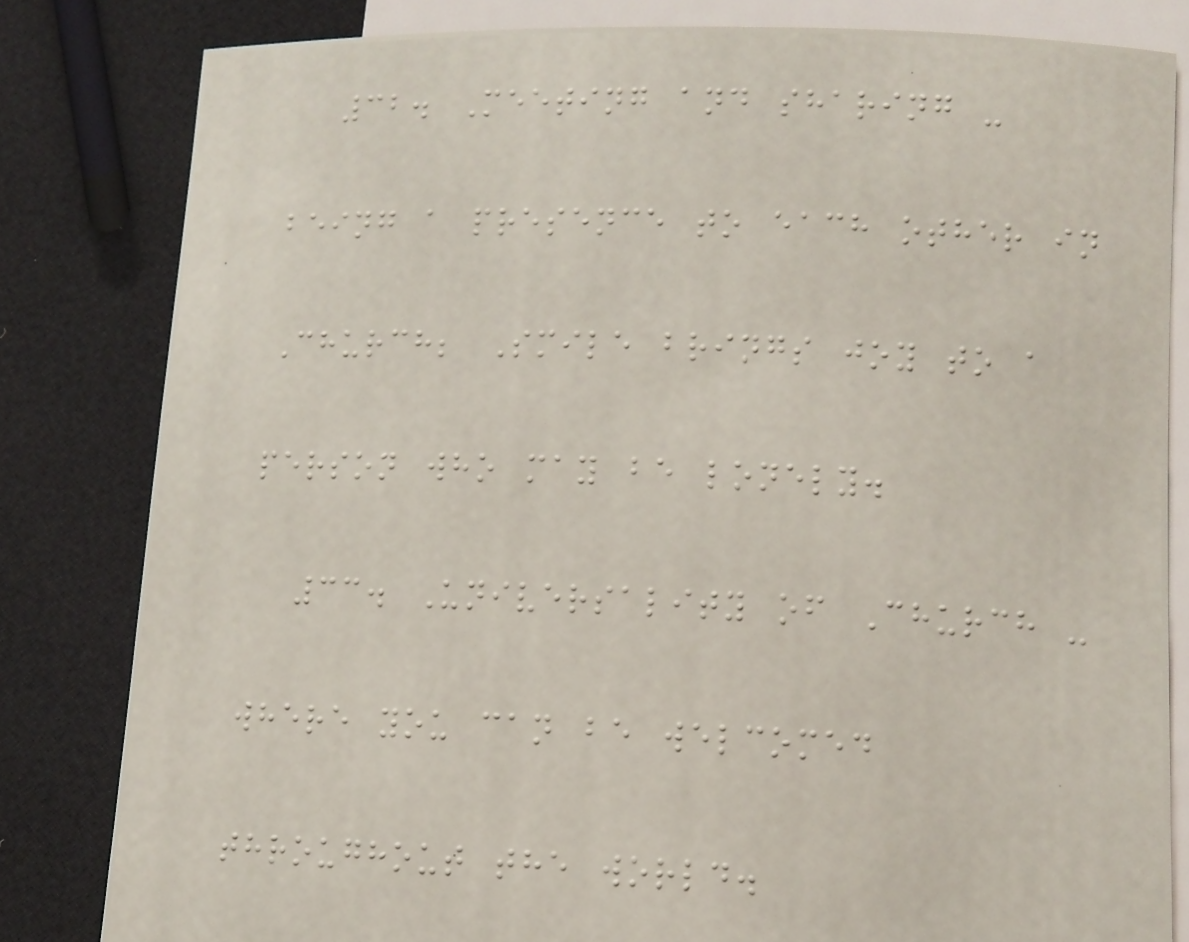32. Meeting and sharing -
being a presence to each other in
Church; Smile brings joy to a
person who may be lonely.
33. Universality of Church -
where you can be welcomed
throughout the world.
